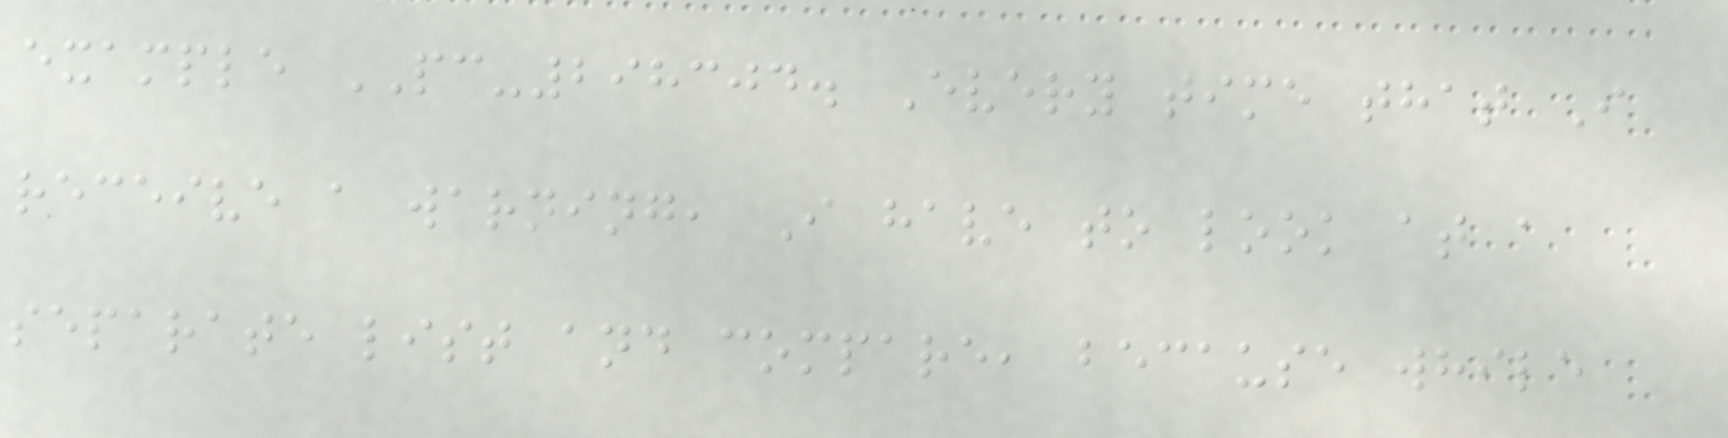example PC-298304. Every time that I
receive a warning, I have to look at a
separate list and compare, because while
